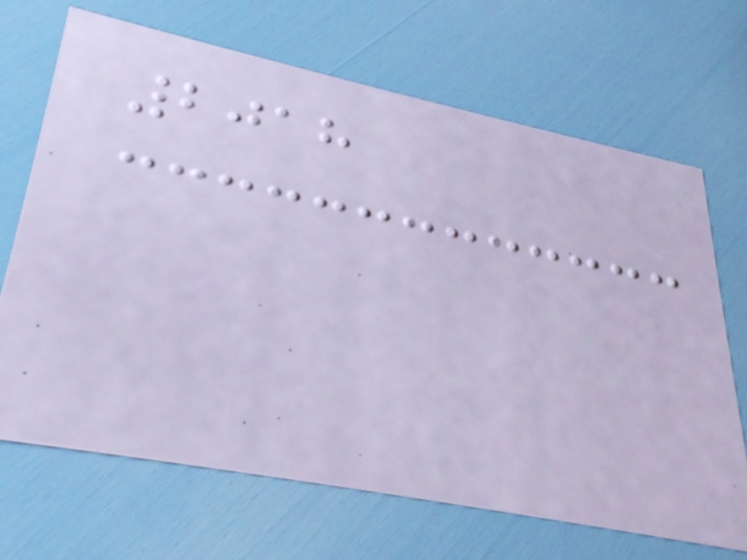2018
